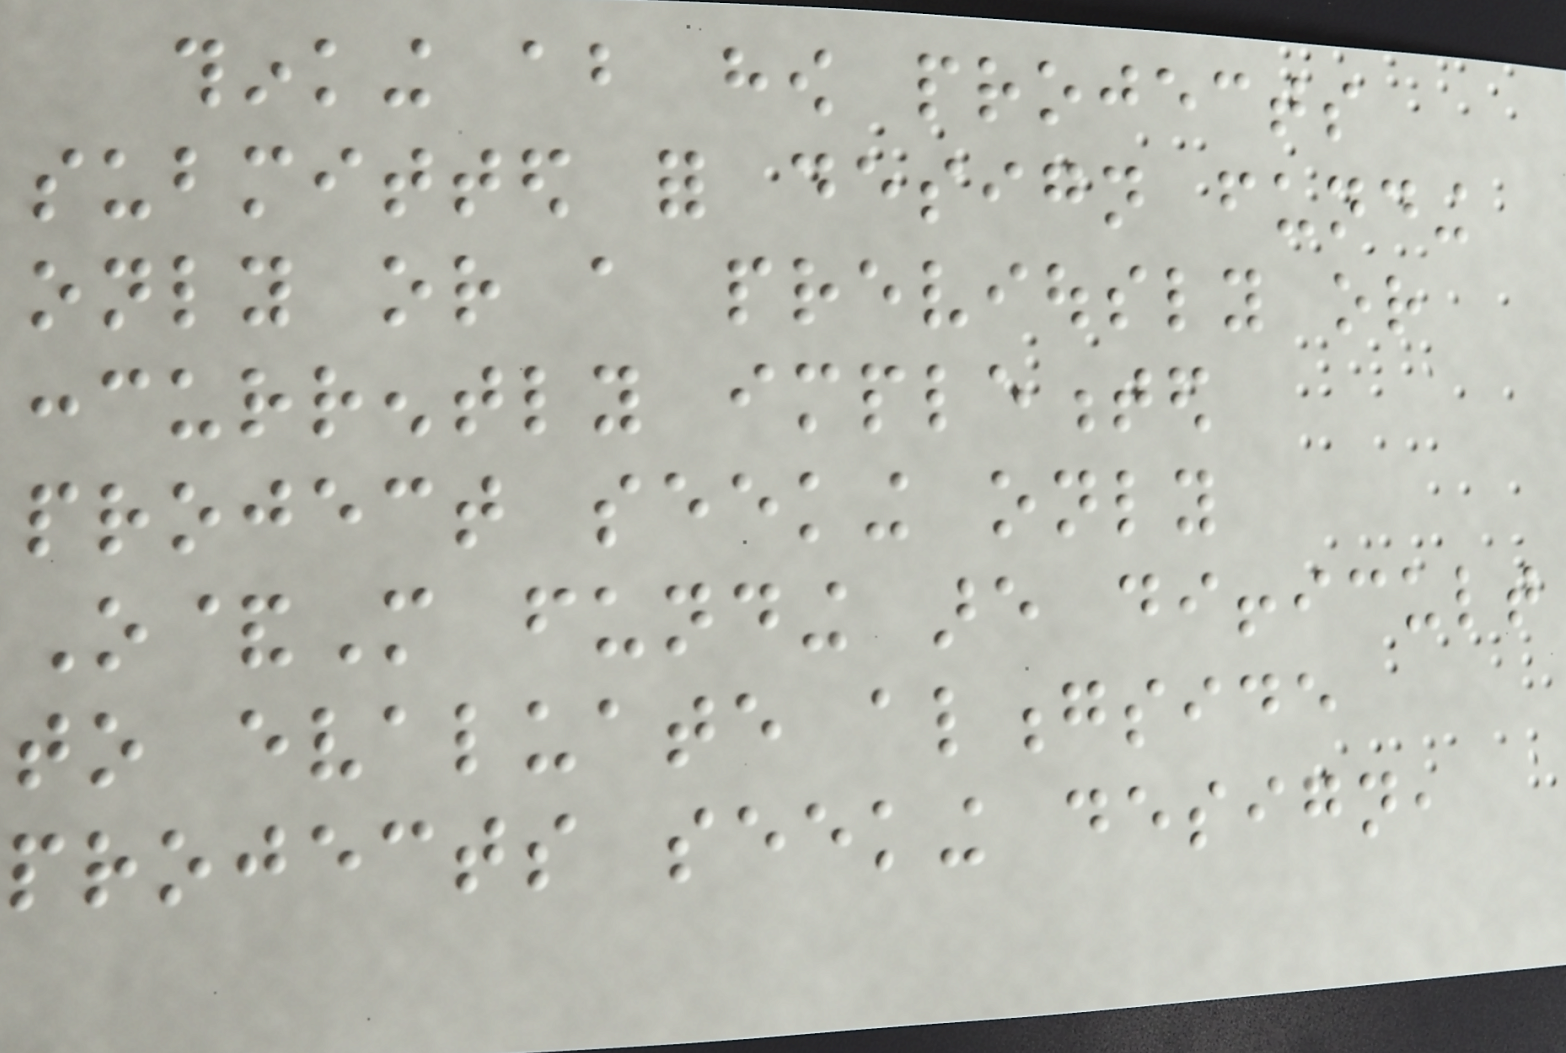thinking about how projects
submitted for design funding
only or a previously or
concurrently implemented
project seeking only
O&M funding are difficult
to evaluate alongside
projects seeking design,
